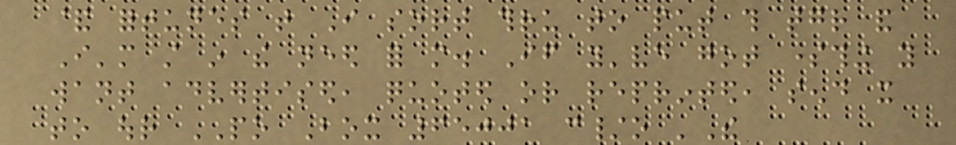& fortunes that I sort thru to put this together and
I'm still in the need for more. If you've got something you
want advertised, quoted or reprinted, send it
to our PO Box 65001 c/o 'The
